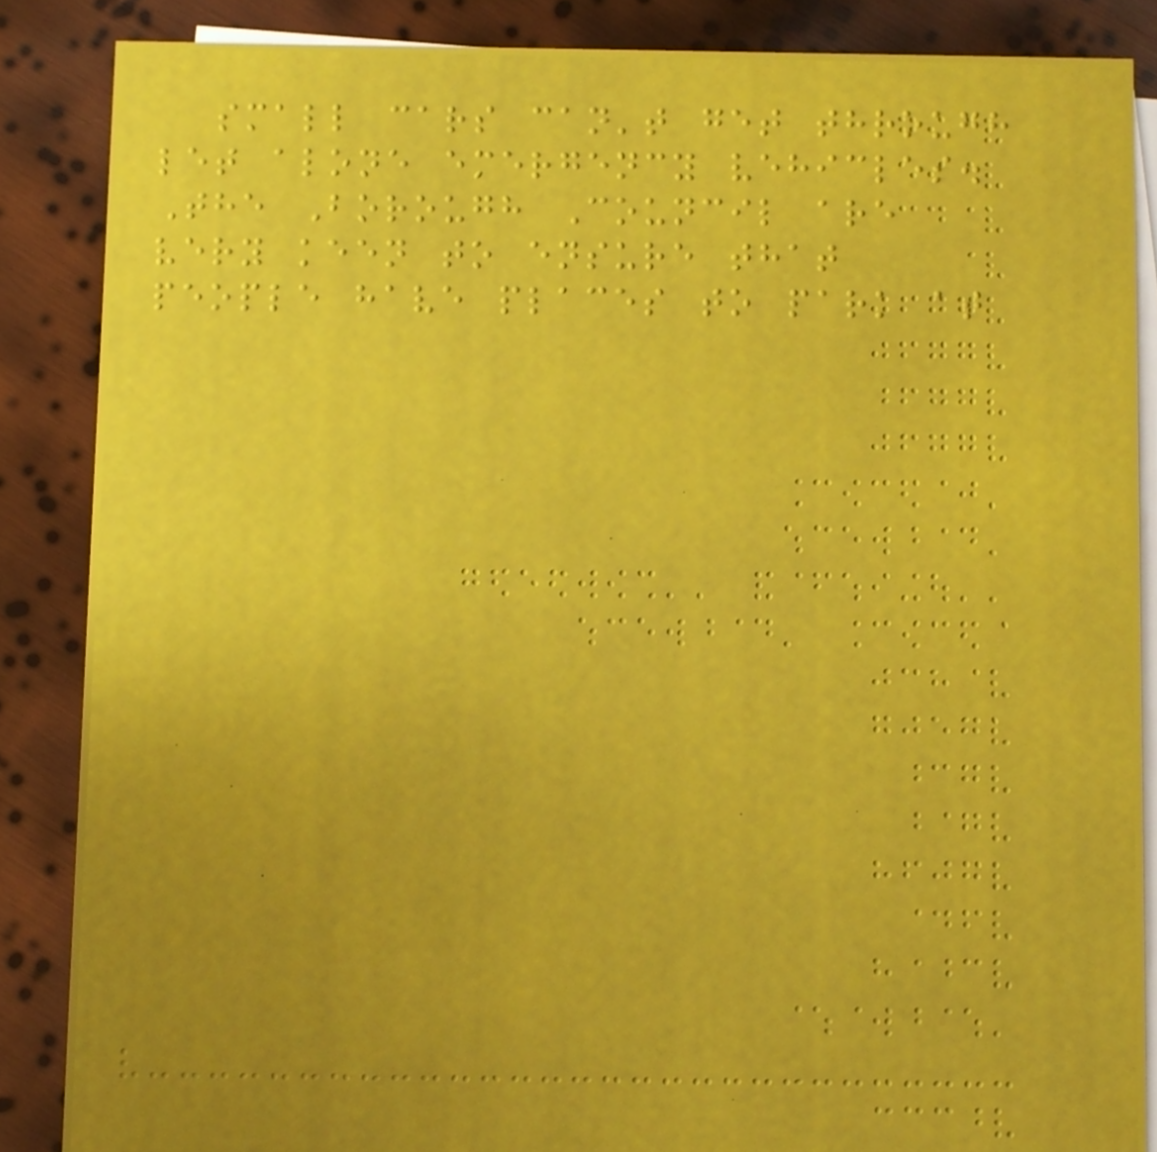small cars can't get through
let alone emergency vehicles.
The Borough Council are
very keen to ensure that
people have places to park at
